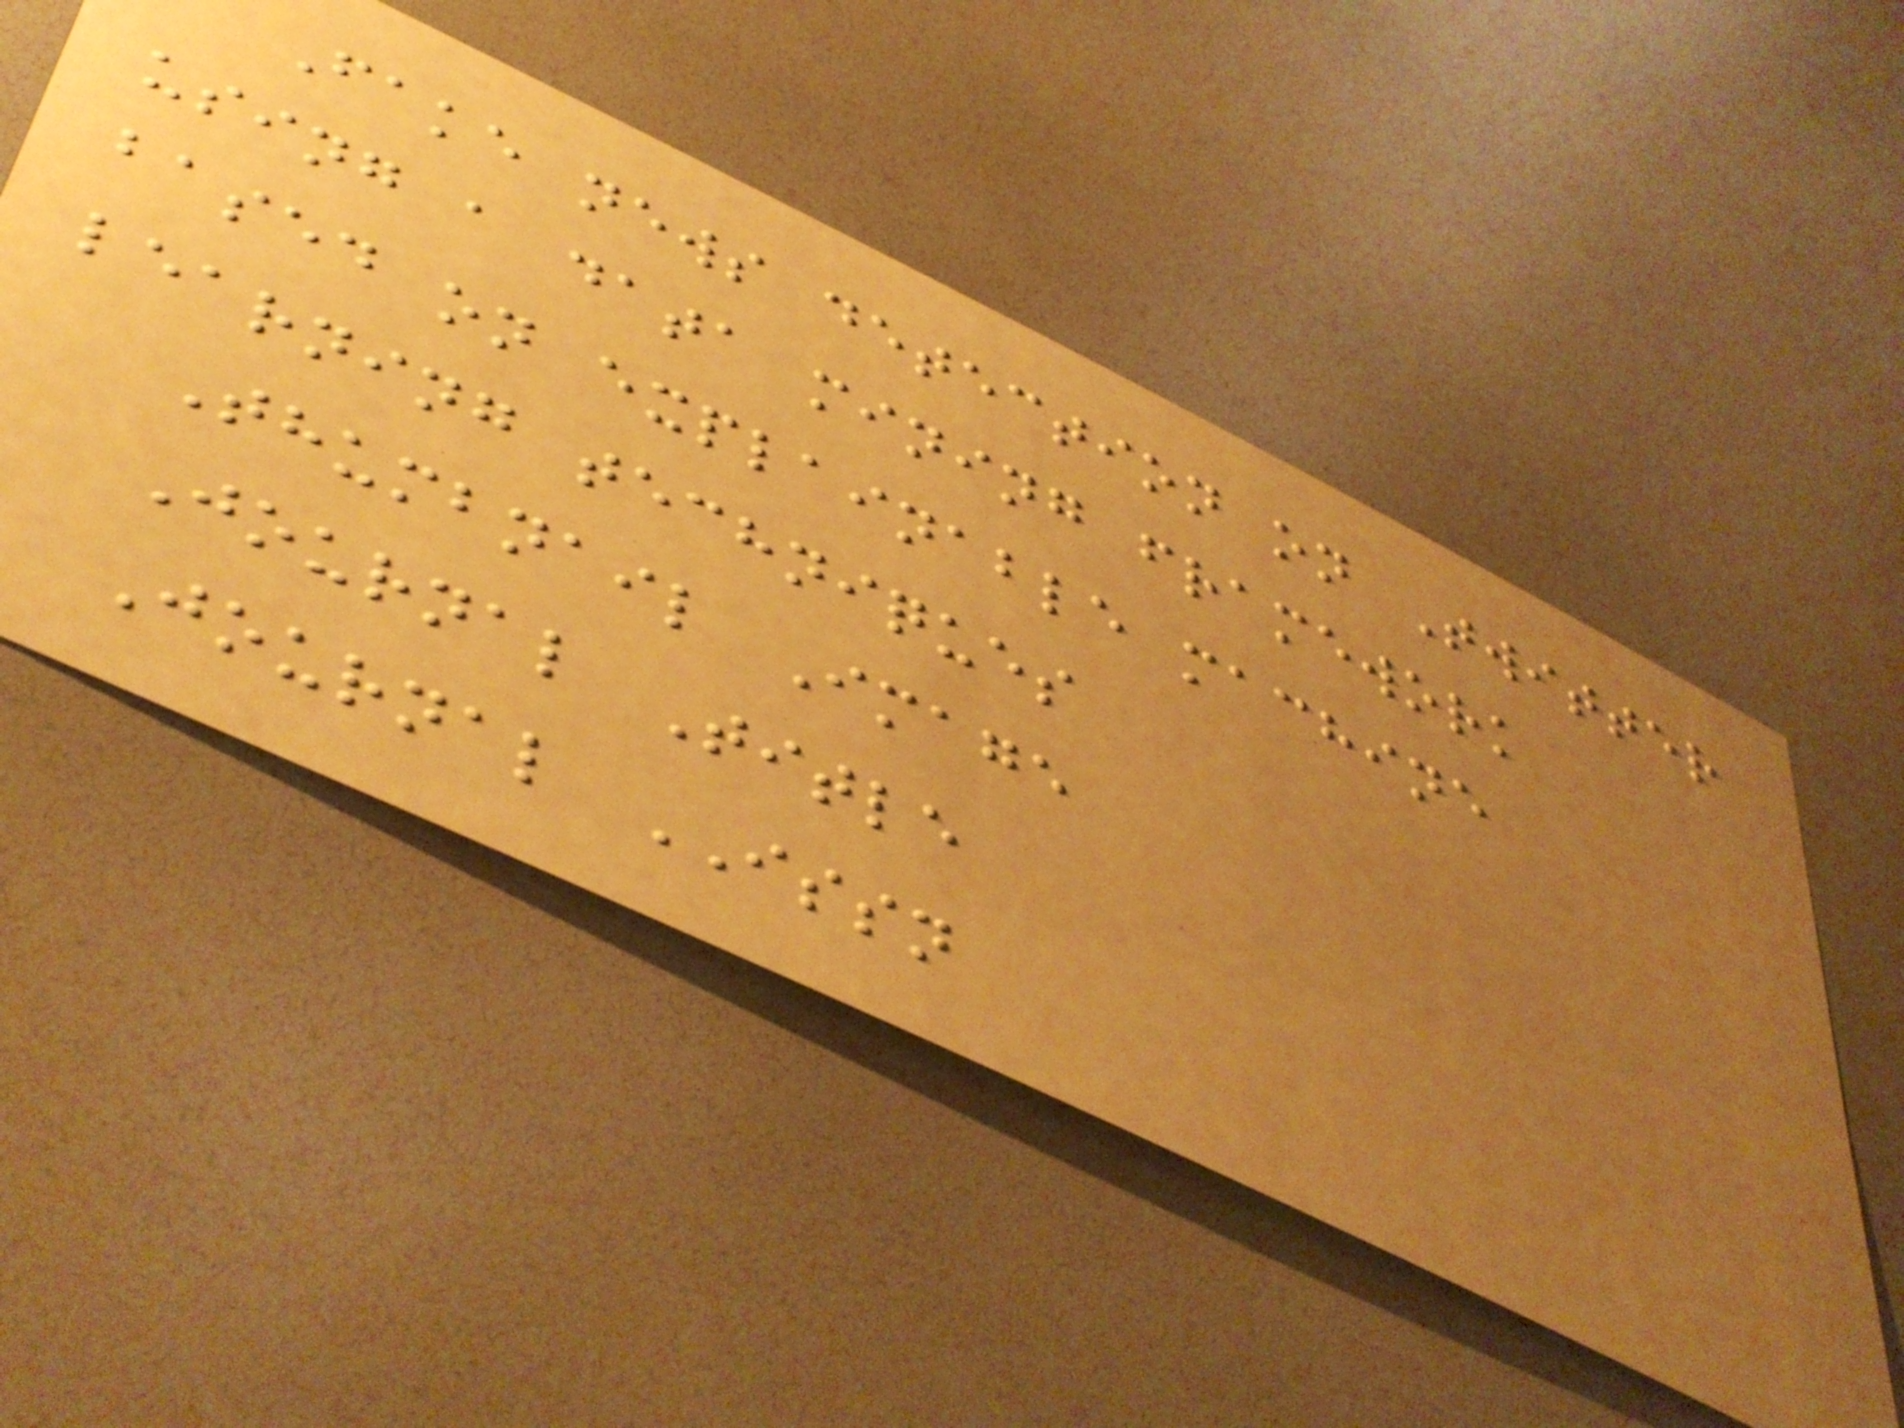Fake news detection on Twitter
using a data mining framework
based on explainable machine
learning techniques
Thumbnail Image
Journal Title
Journal ISSN
